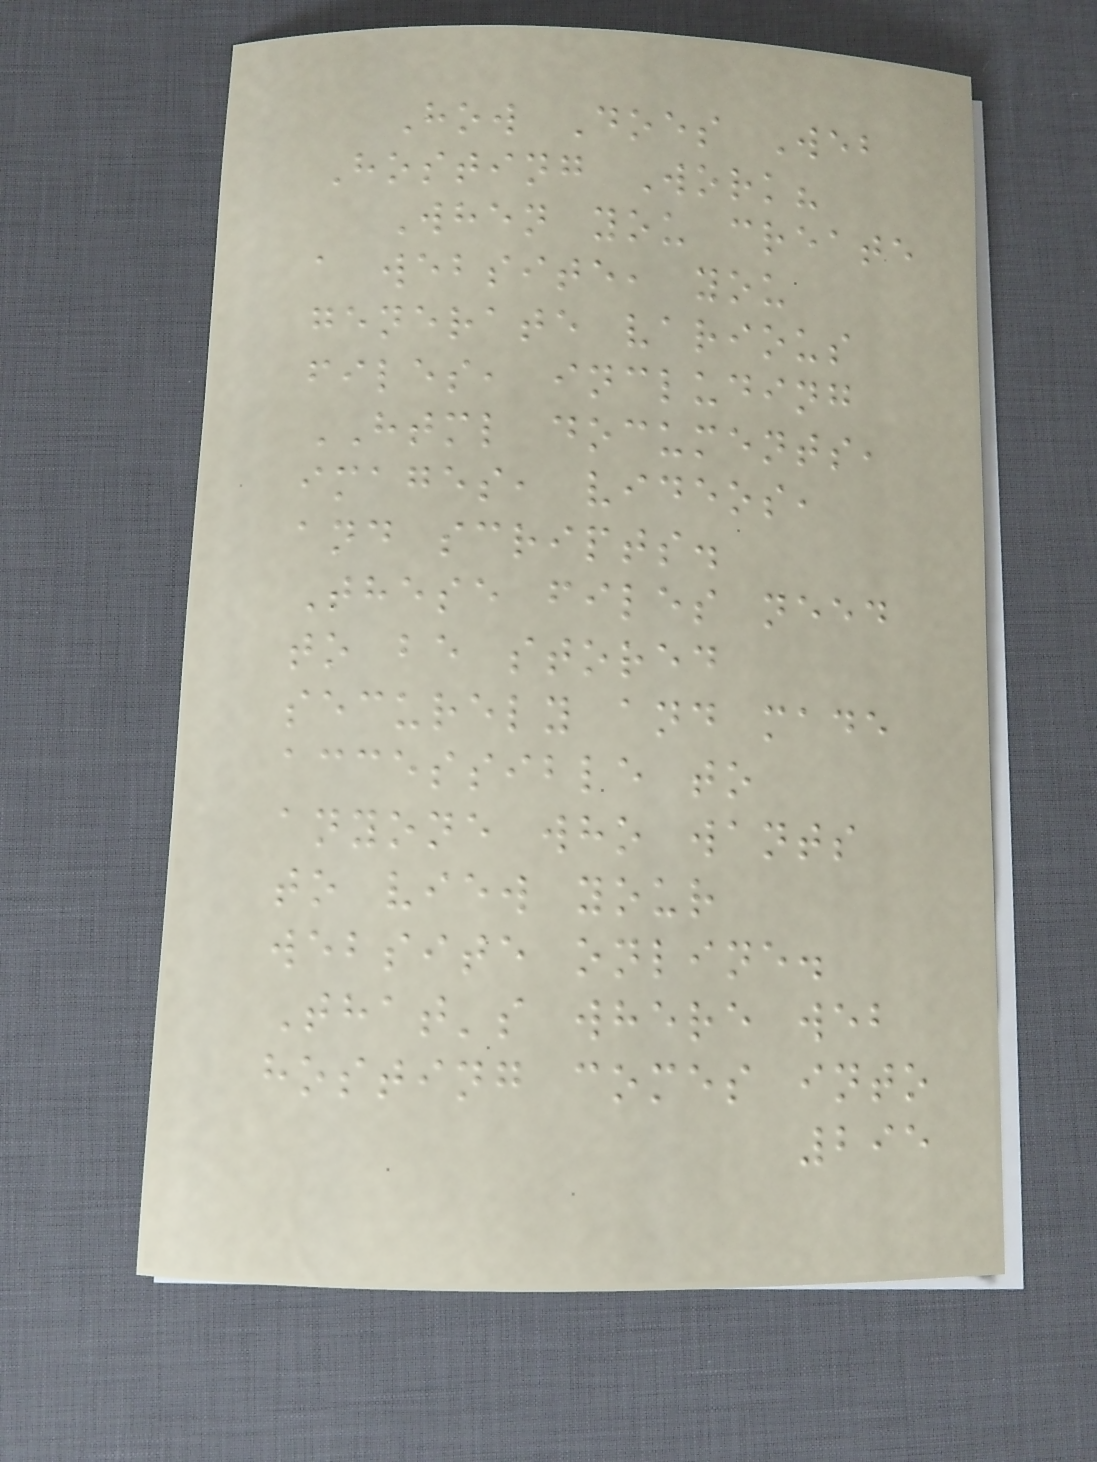How Does Web
Hosting Work?
When you create
a website, you
generate various
files, including
HTML documents,
images, videos,
and scripts.
These files need
to be stored
securely and made
accessible to
anyone who wants
to view your
website online.
That's where web
hosting comes into
295
